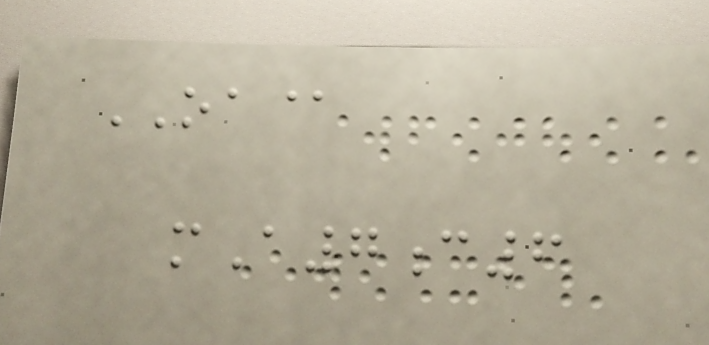OA@
mA7c6
